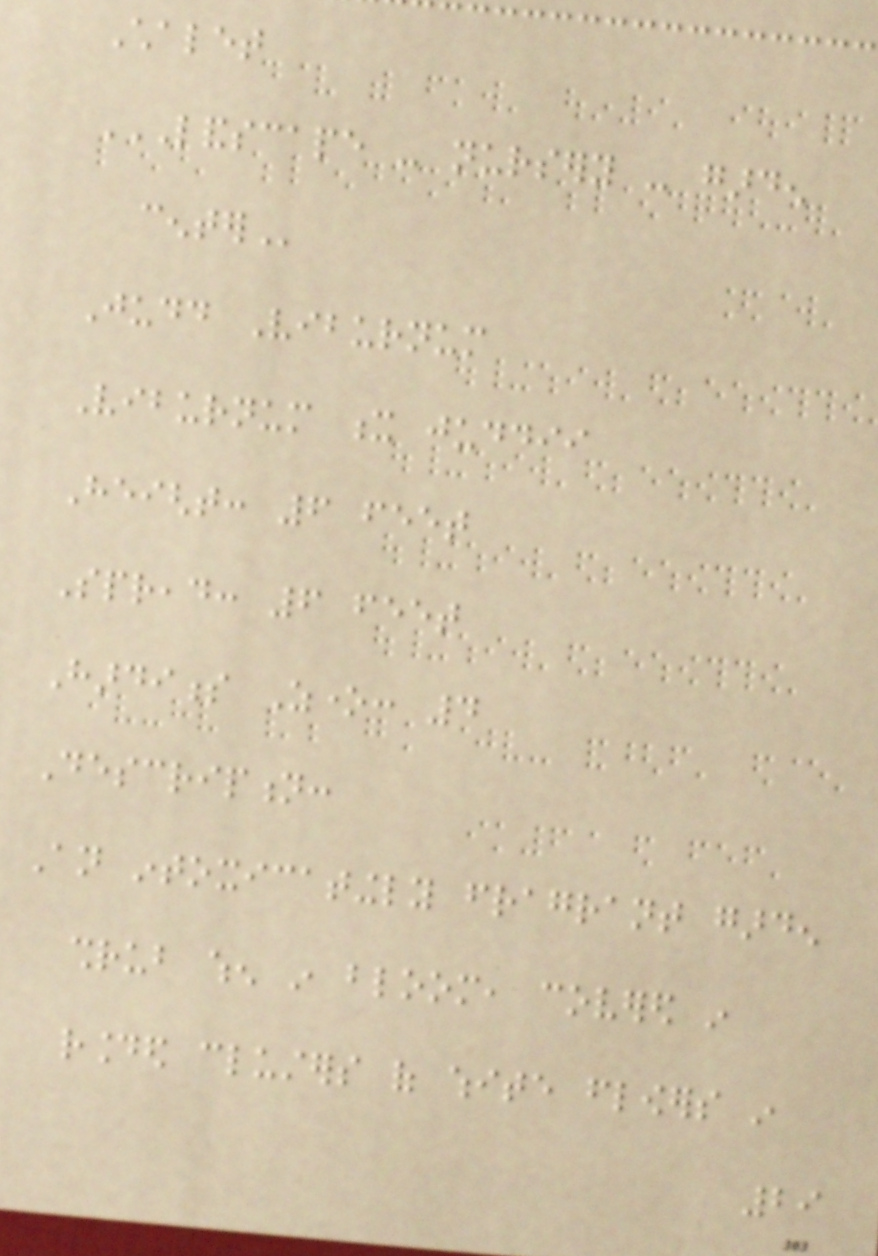Chalet
LANDSCAPE - NURSERY - GARDEN
CENTER
Judd Viburnum
Viburnum x juddii
Height: 6 feet
Spread: 6 feet
Hardiness Zone: 4
Description:
An intoxicatingly fragrant garden
shrub when in bloom, covered in
rounded clusters of white flowers in
29
